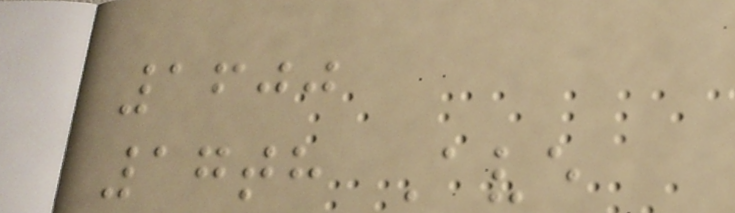1600
17th Ave
